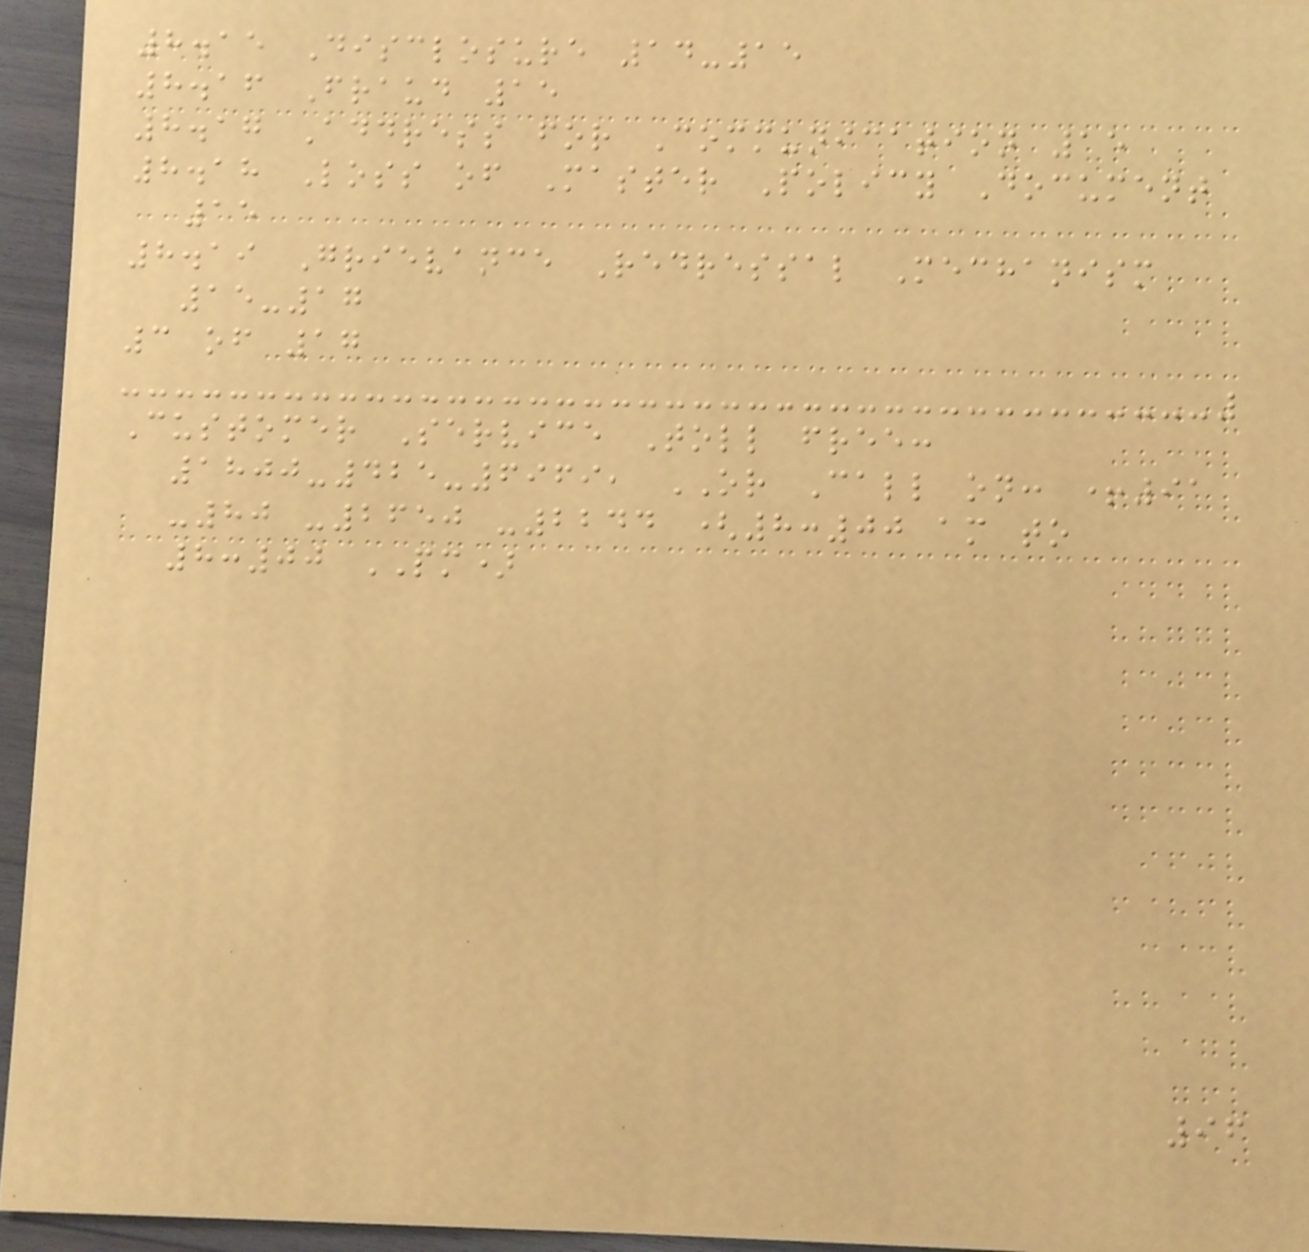8.15 Disclosure 14-15
8.16 Fraud 15
8.17 Address for Communication 15
8.18 Loss of Master Policy Document
15
8.19 Grievance Redressal Mechanism
15-17
3 of 17
Customer Service Toll free:
1800-425-6969, OR Call on: +91
-80 -2650 -2244 (8:00 am to
8:00 PM)
96
